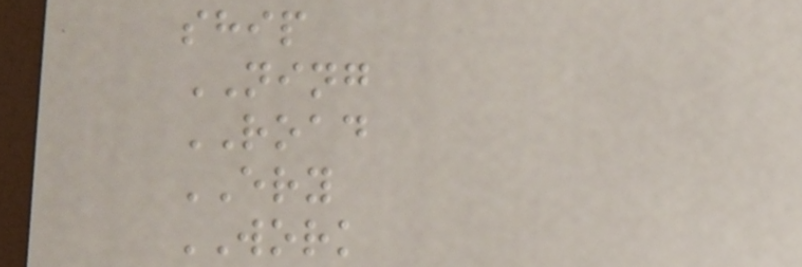ship
NING
ROAD
ERY
WORK
